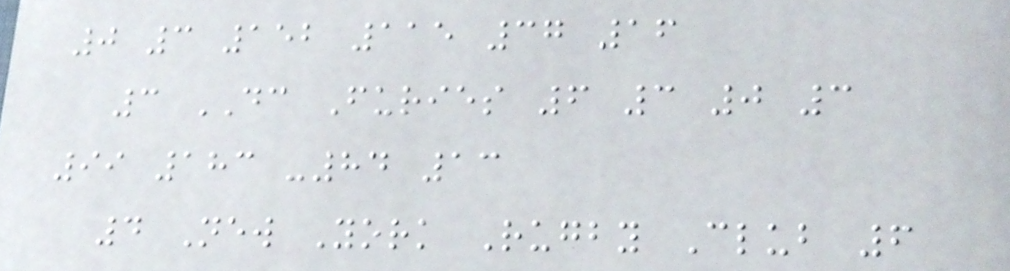0 3 152 115 37 16
3 DC Furies 6 3 0 3
99 183 -84 13
4 New York Rugby Club 6
